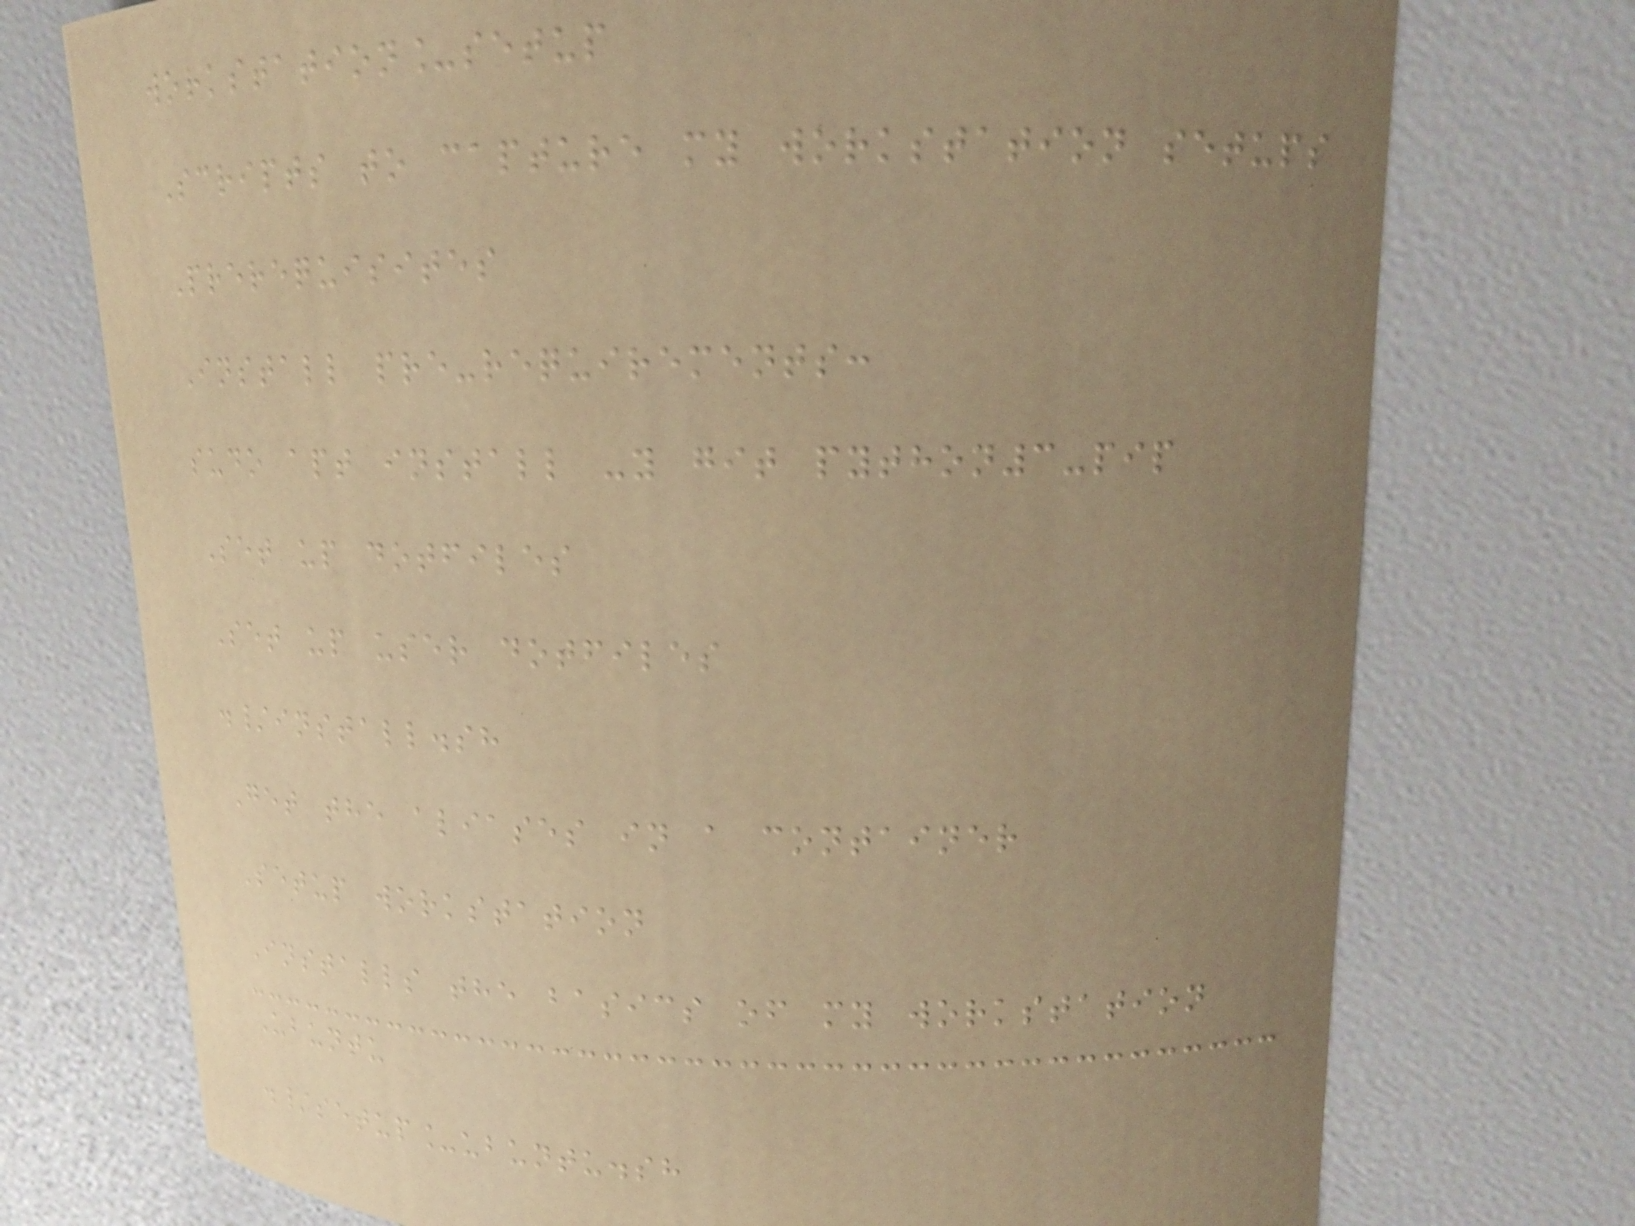workstation_setup
Scripts to capture my workstation setups
Prerequisites
Install pre-requirements:
sudo apt install -y git python3-pip
Set up dotfiles
Set up user dotfiles
./install.sh
Get the aliases in a container
Setup workstation
Installs the basics of my workstation
Ubuntu
./setup_ubuntu.sh
